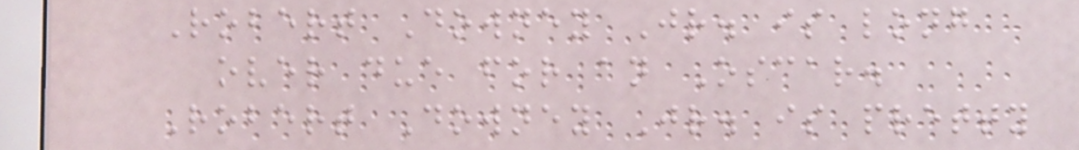Robert Downey Jr. is long
over due for an Oscar.
Robert Downey Jr. is pretty
